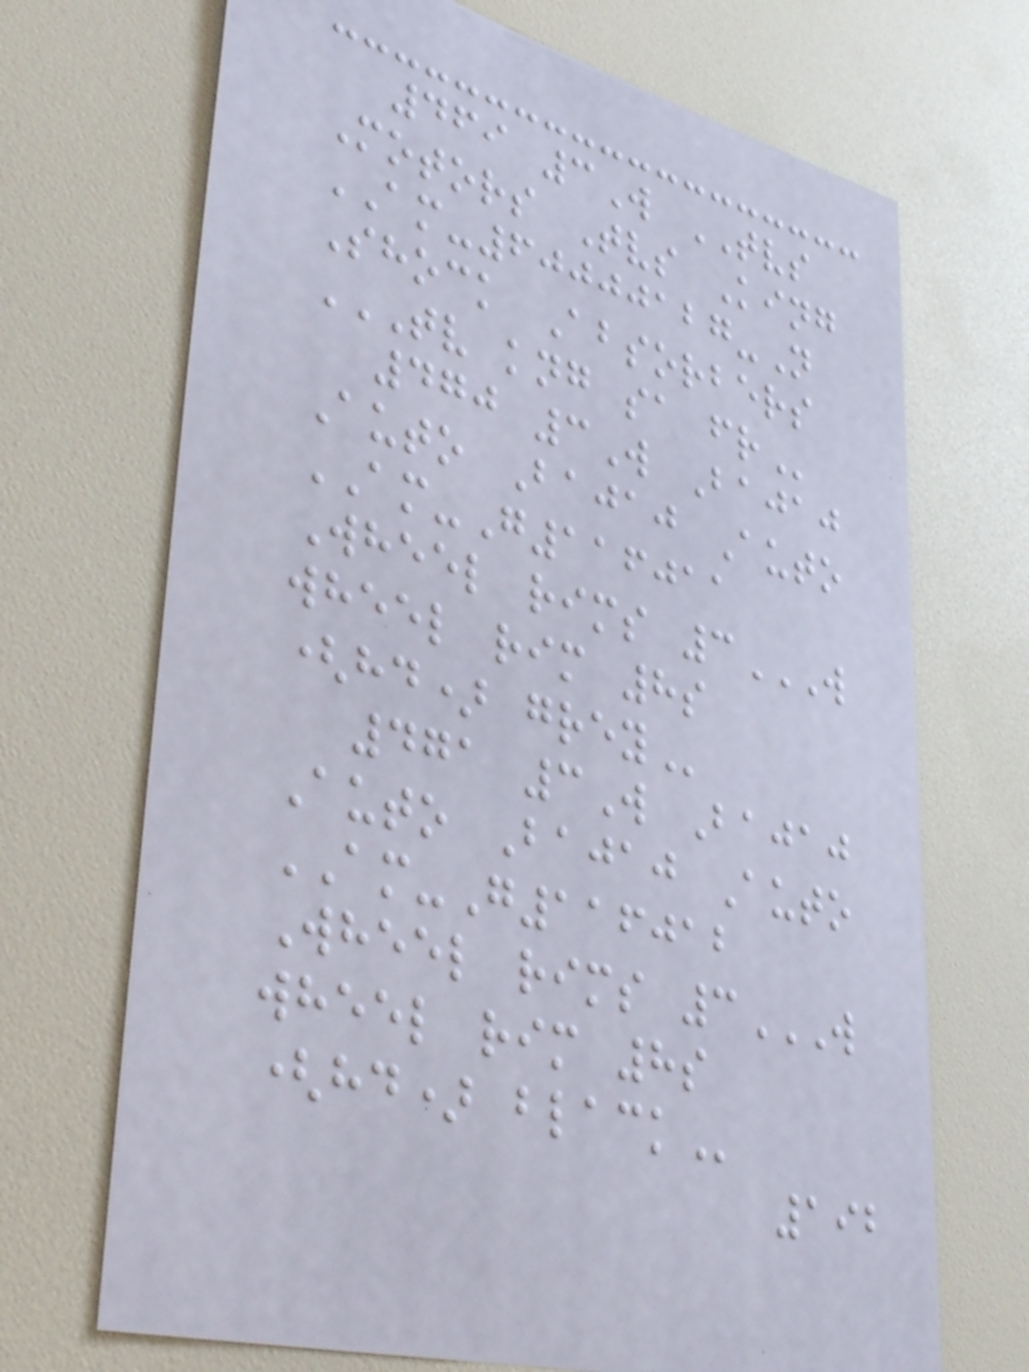469 3W TVS
Motors Tvs King
AM-60000127-N
Shock Absorbers
TV KNG SA FR
470 3W Bajaj
Auto Bajaj Auto
AM-G116011
Wheel rims 3W
WHEEL RIM 8S
(HD) GREY
471 3W Bajaj
Auto Bajaj Auto
AM-G116012
Wheel rims 3W
WHEEL RIM 8S
(HD) BLACK
192
